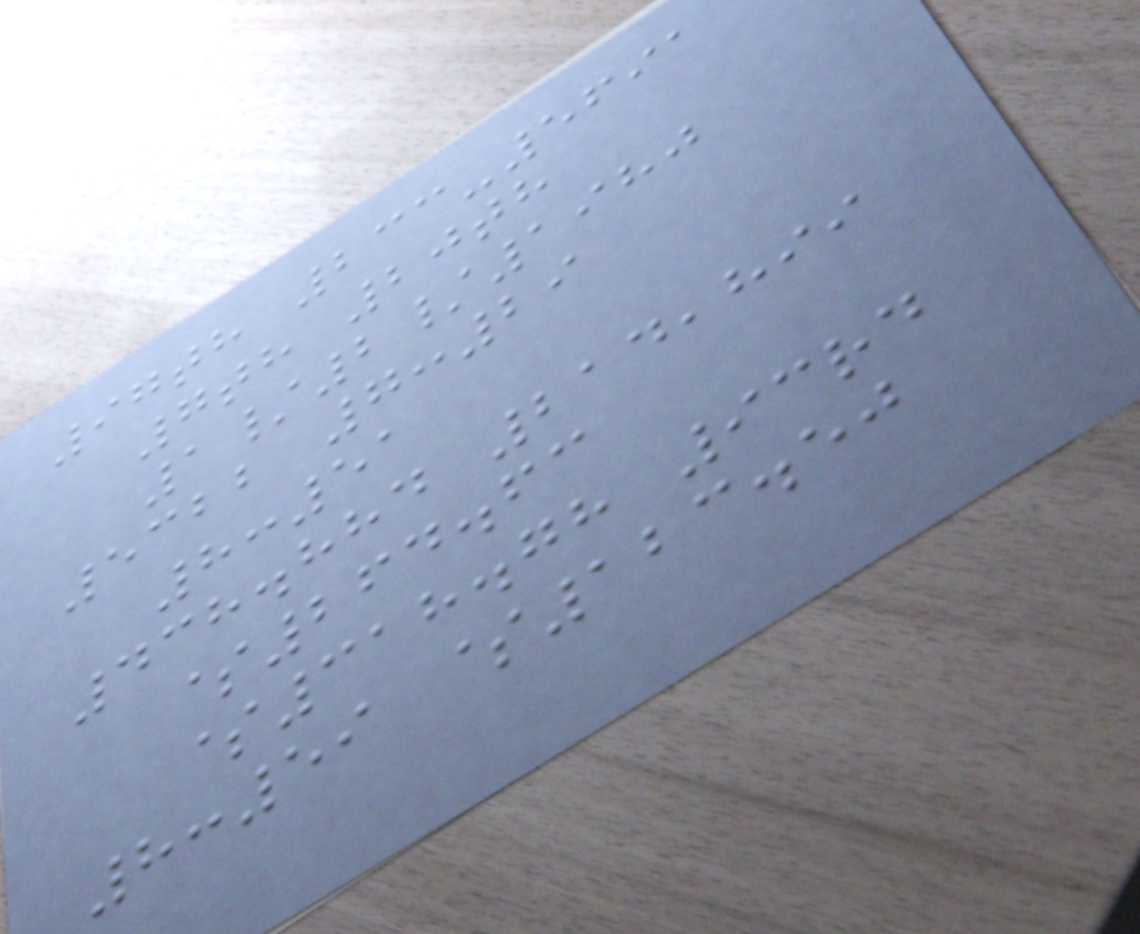97th 233-5691
7th 20th
1/2/1980
5322 7:29
8:51
438.884 214,899
$264.63
$318.78 93rd
8:59 $123.50
